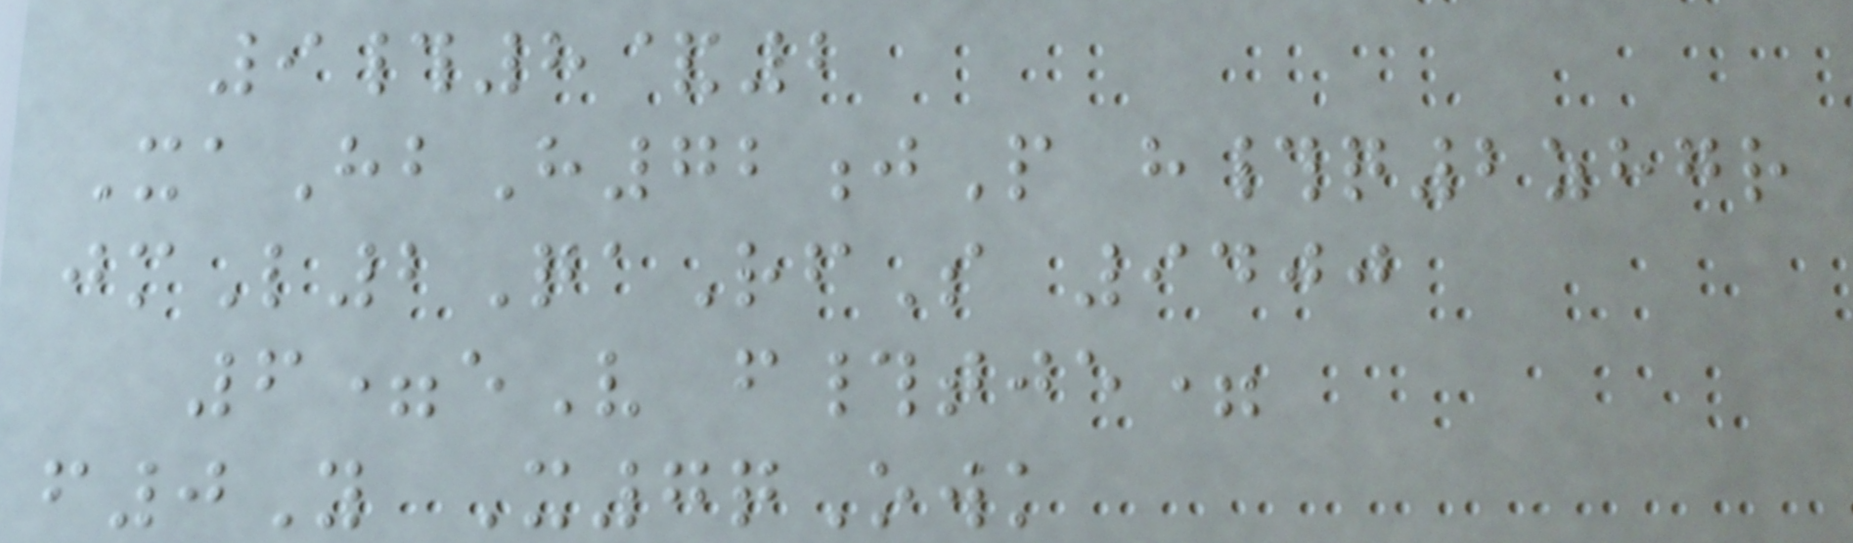9#8&2
XaHbH72jP h#q2zhgr
jmL2QaRfS 9400
6=eV f#tje=
f0Y X7qOwk
